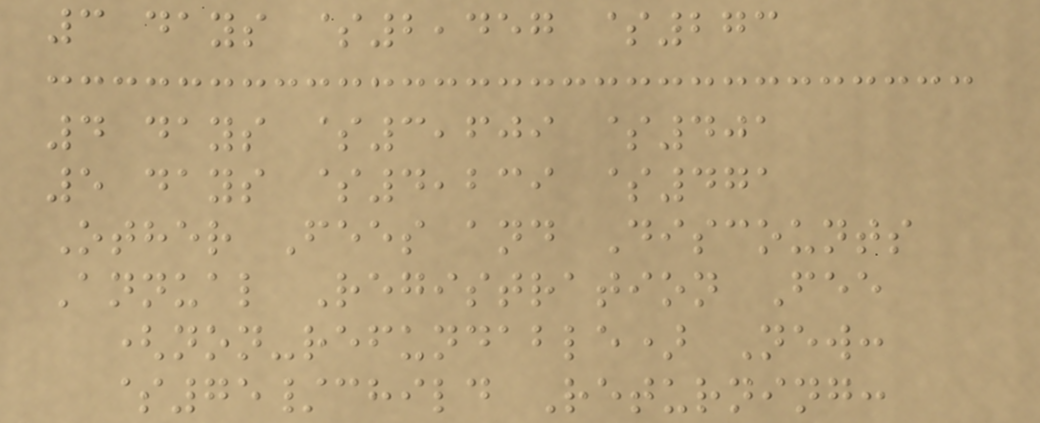3 days $2,457 $273
4 days $3,609 $401
5 days $4,239 $471
Other Fees and Discounts
Annual Registration Fee
(non-refundable) New:
$75/child Returning:
